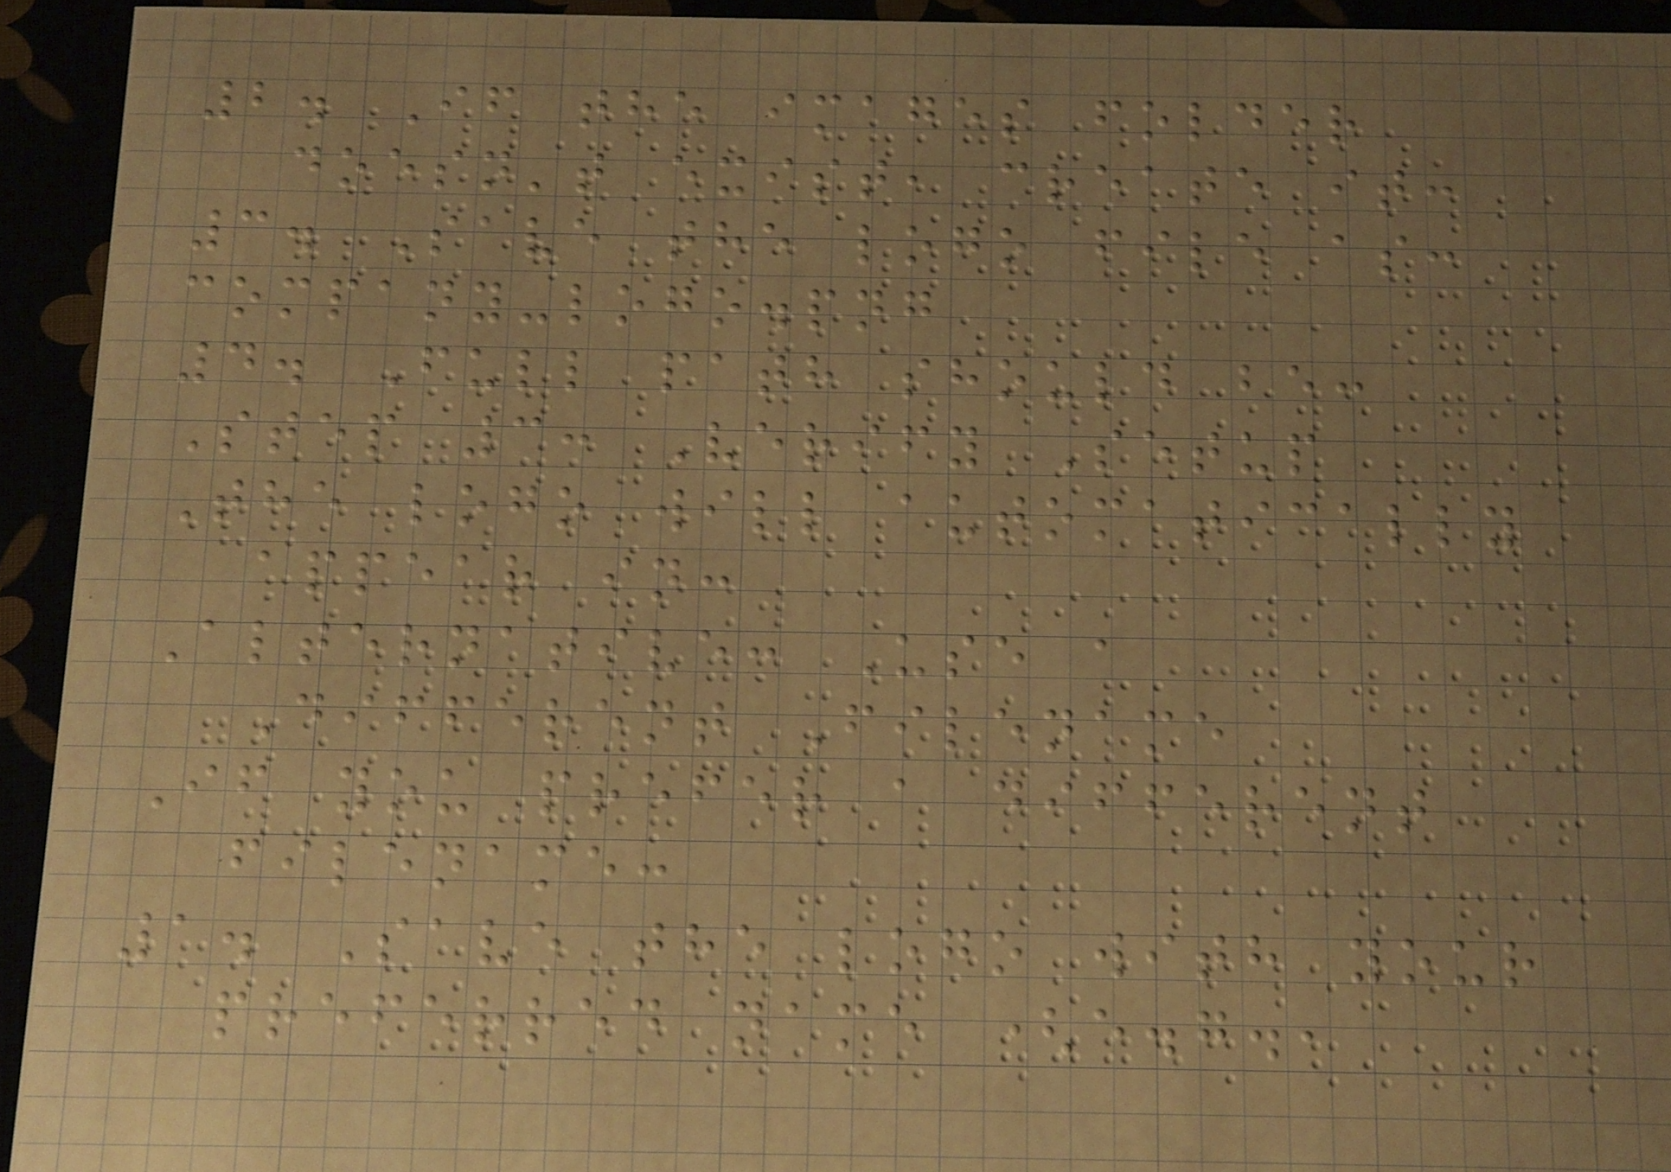2. If the images folder
doesn't exist, create it:
3. Save the logo file as:
company-logo.png
4. Full path should be:
Step 3: Verify Setup
The logo will automatically
appear in:
Alternative: Use a
Different Filename
If you prefer a different
filename:
1. Save the logo with your
preferred name (e.g.,
